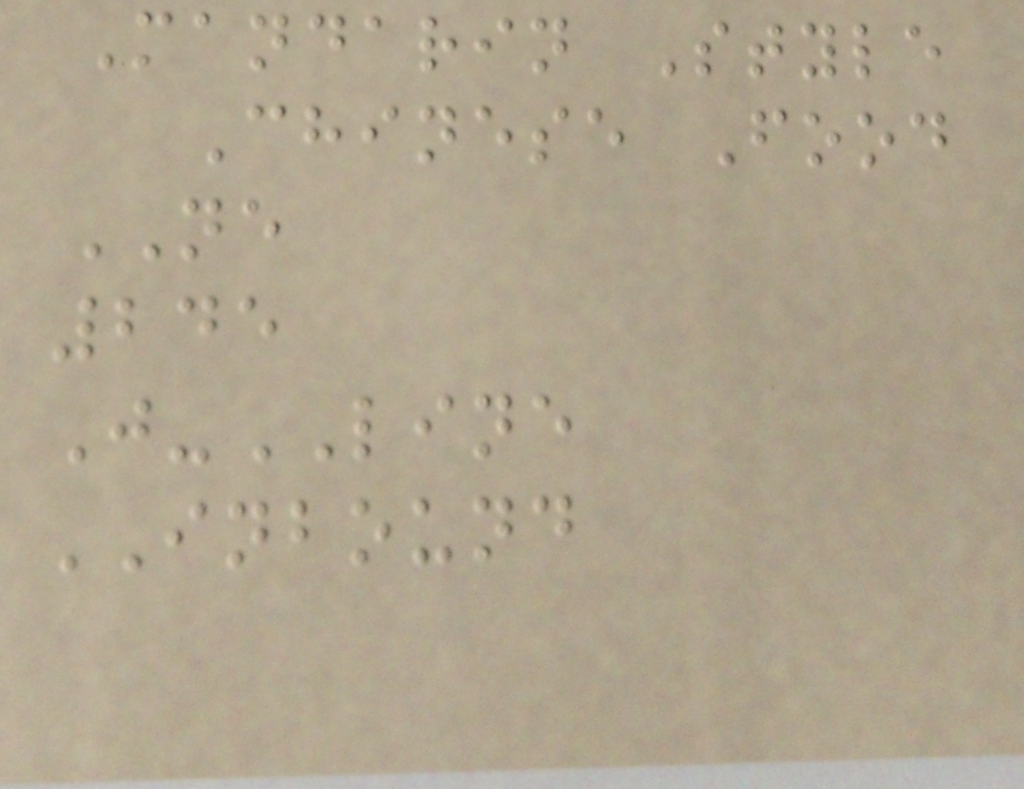Mandarin Style
Chinese Food
NE
245
J-LINE
INBOUND
